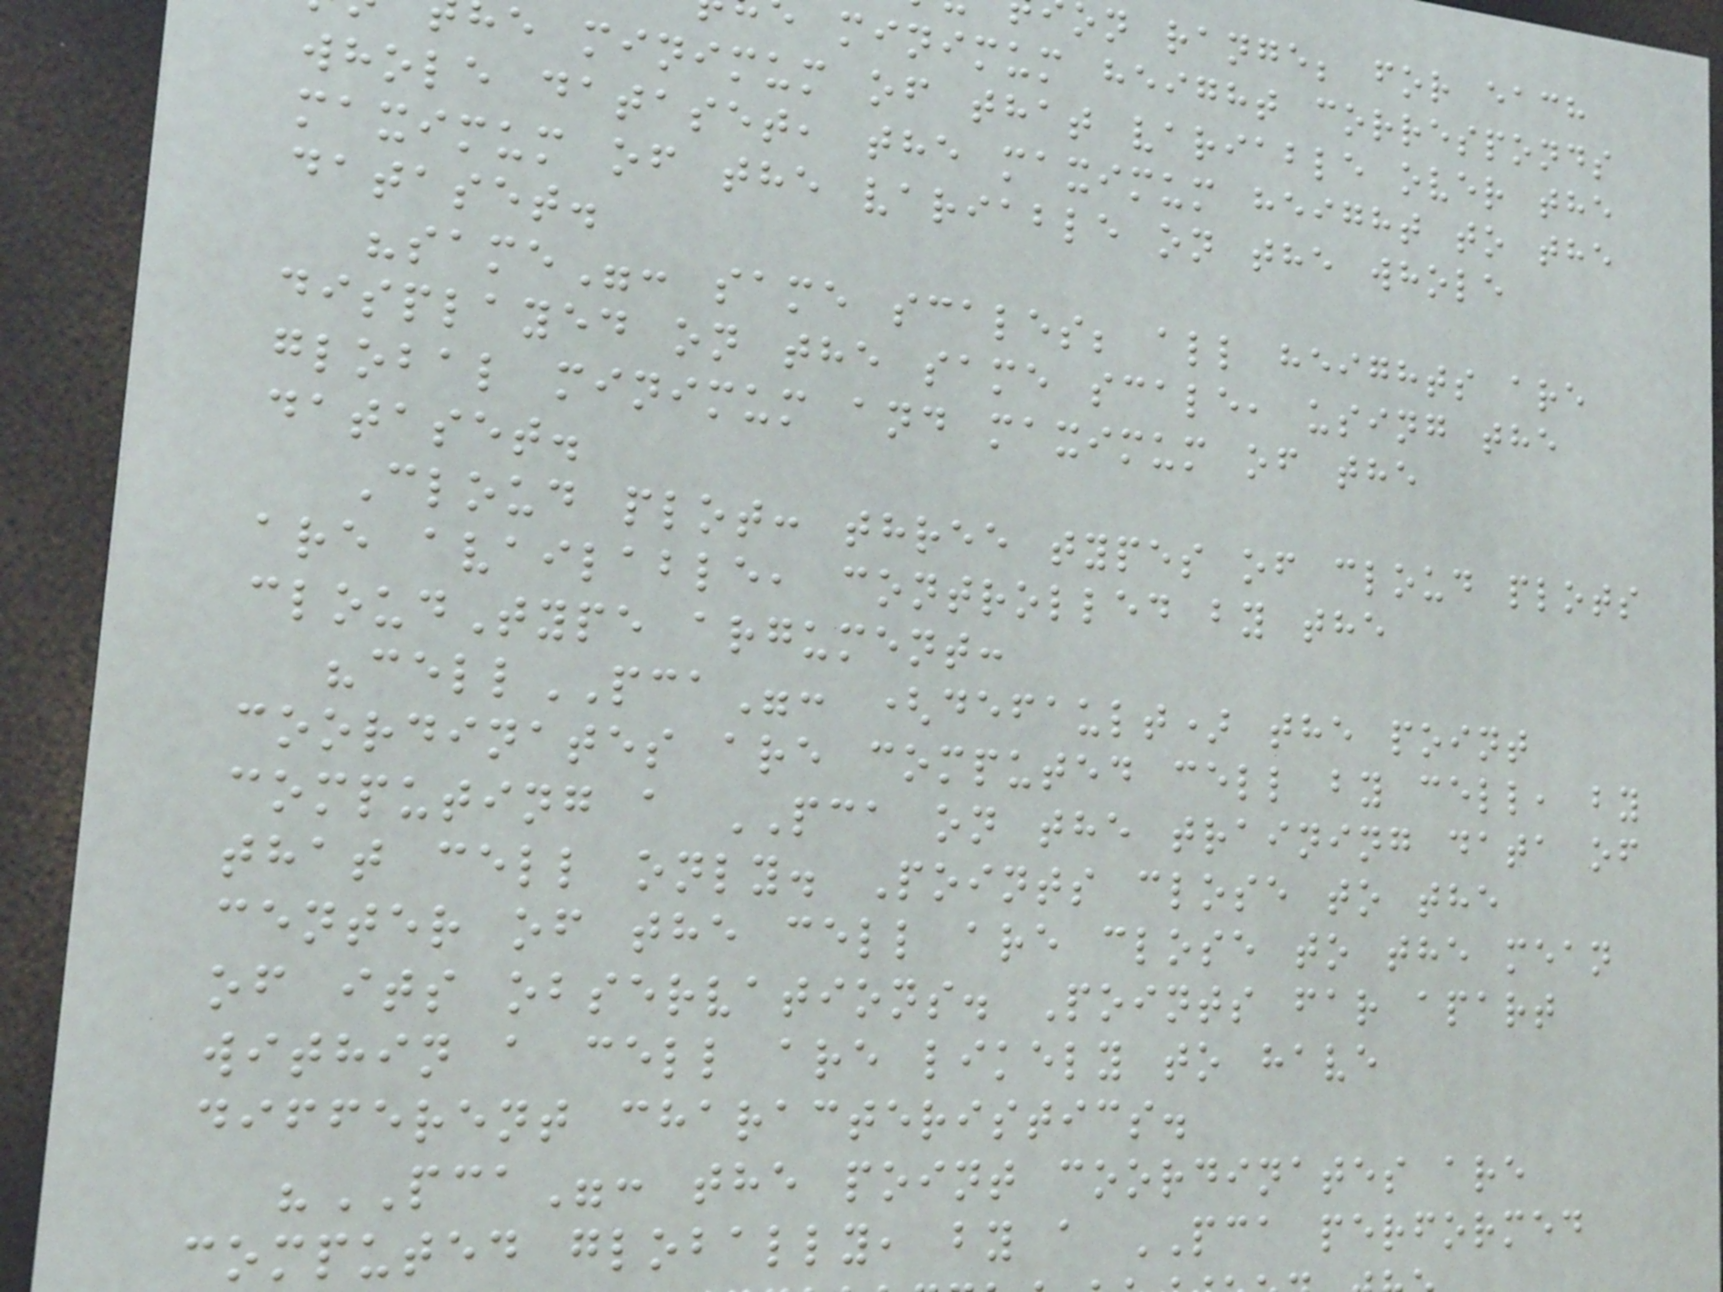on range; for each
minimum height corresponds
e minimum of that variable over the
whole dataset, the maximum height to the
maximum of the variable on the whole
dataset.
"same": same scales; all heights are
displayed on the same scale, using the
global minimum and maximum of the
dataset.
Cloud plot: three types of cloud plots
are available, controlled by the
cloudType argument:
"cellPCA": (default) the point
coordinates are computed cell by cell, by
computing a PCA on the training data of
that cell only. Points close to the
center of the cell are close to the mean
of its observations. Points far apart
within a cell are likely to have
different characteristics.
"PCA": the point coordinates are
computed globally, by a PCA performed
